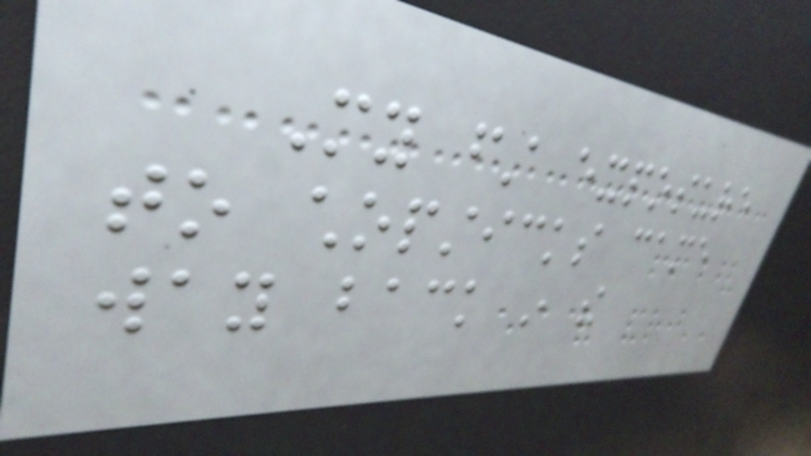My first exposure
to chopsticks came
way back in the
